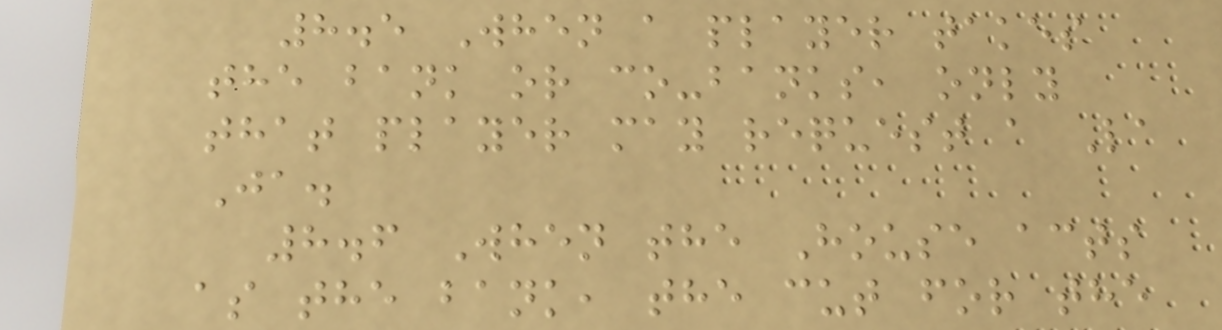8.5 When a player takes
the bank or co-banks, only
that player may request a La
Ja.
8.6 When the House acts
as the bank, the cut for the
